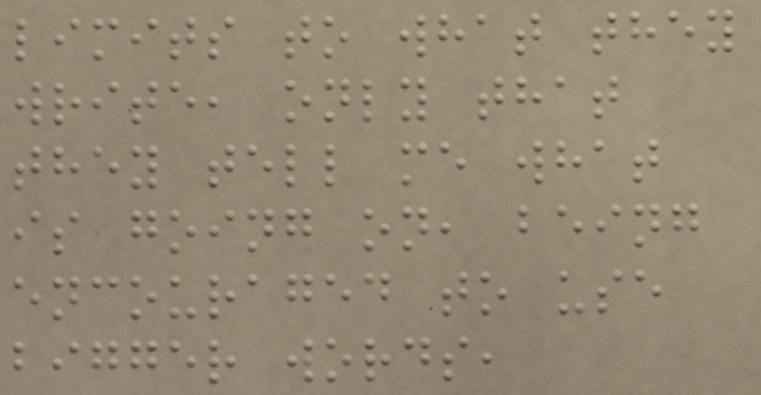limits to what they
write, only that
they tell me what
is going on, being
encouraged to use
bigger words,
